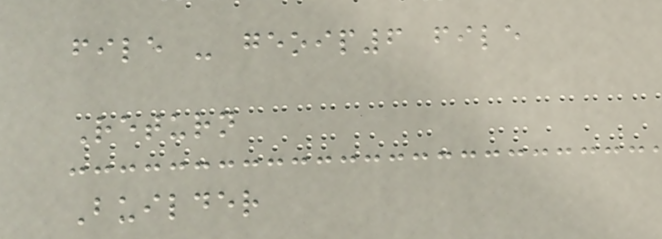file - geoip6 file
Return
Builder
